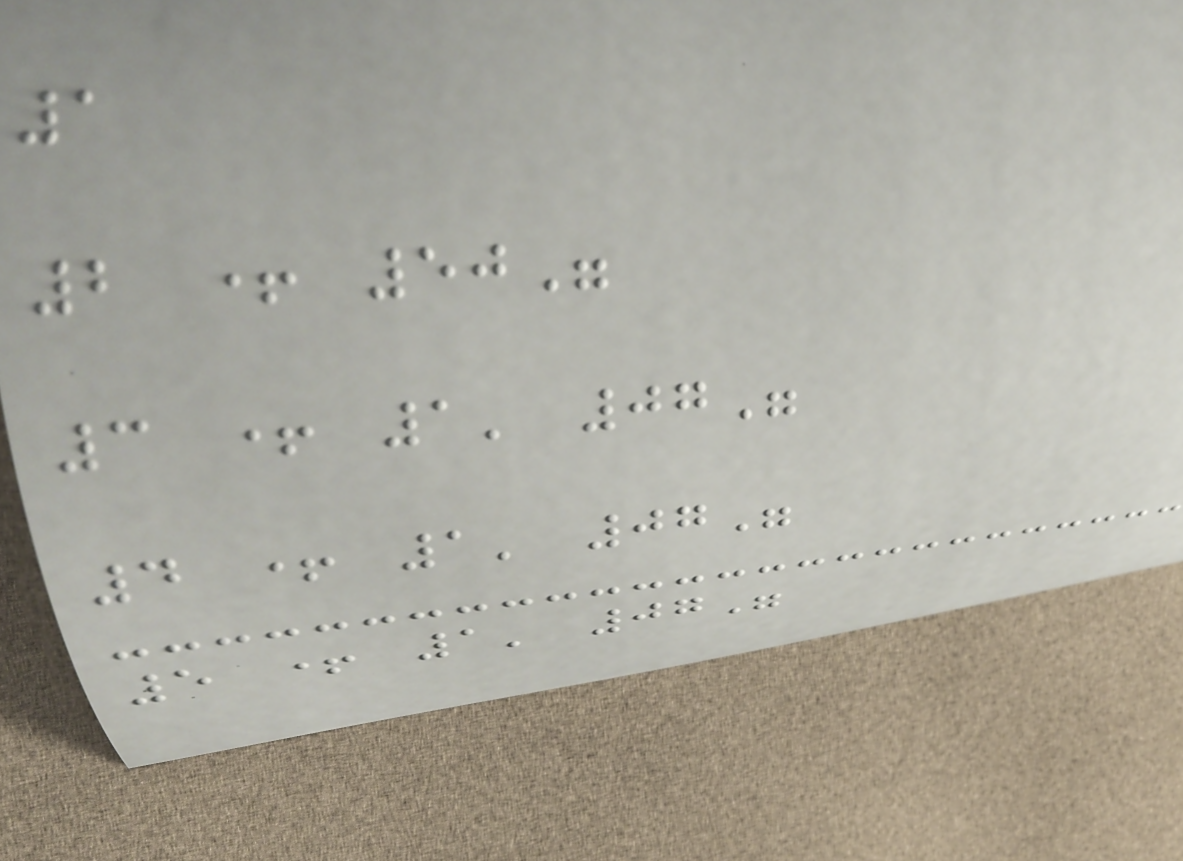1
2 + 50"
3 + 1' 07"
4 + 1' 07"
5 + 1' 07"
